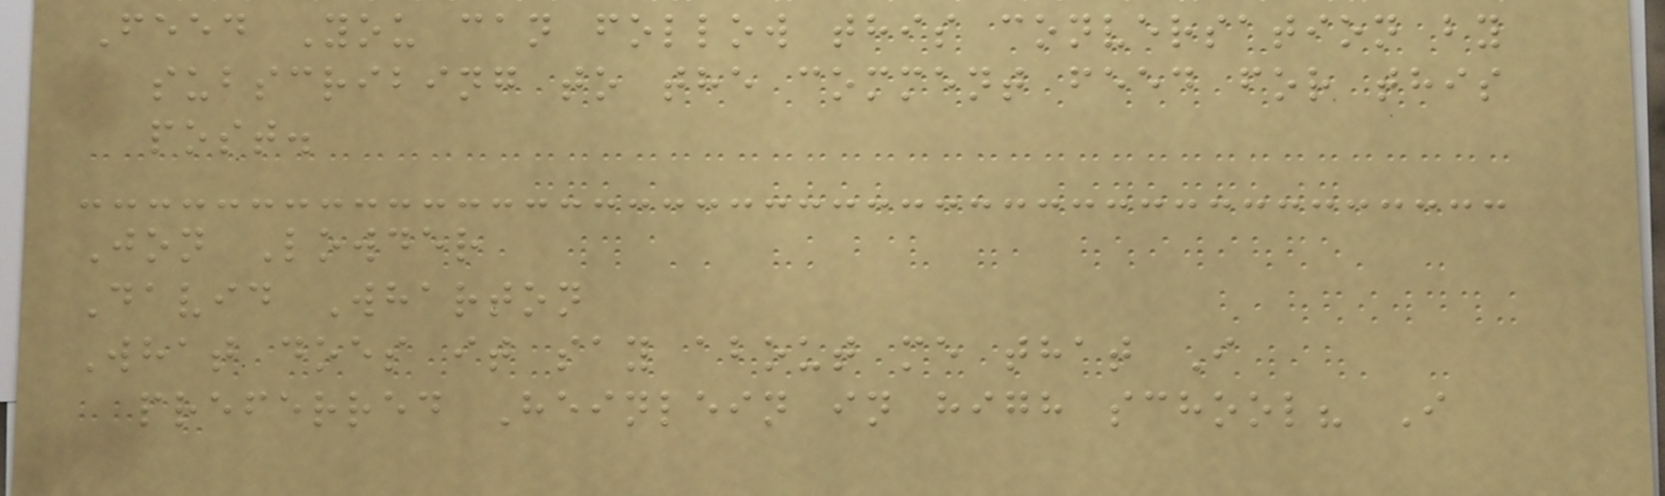Feed You can follow this conversation by
subscribing to the comment feed for this
post.
Jon Lowder
David Wharton
What does it say about me that I
preferred Heinlein in high school? I
